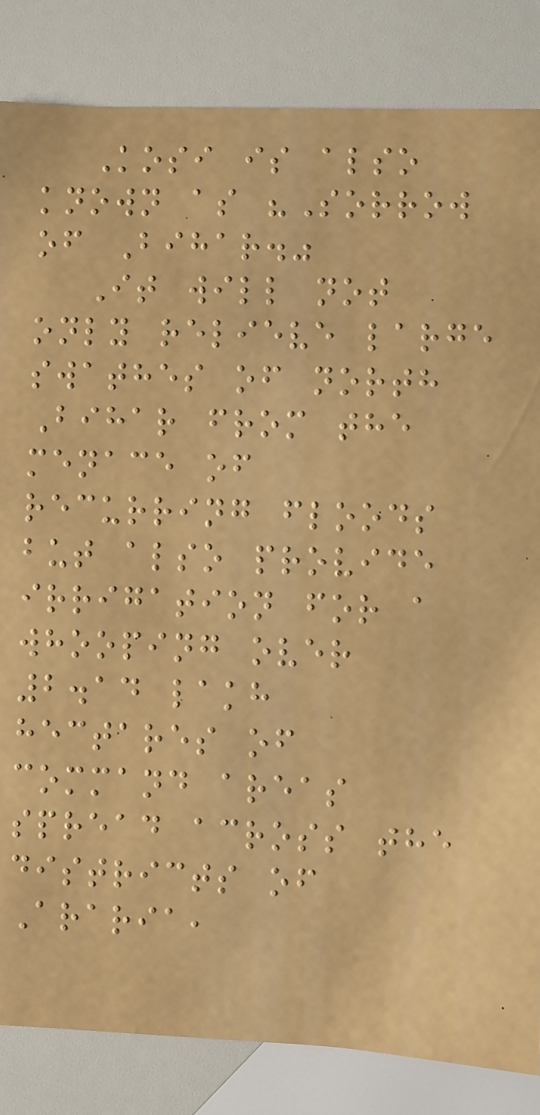Kosi is also
known as "Sorrow
of Bihar."
It will not
only relieve large
swathes of north
Bihar from the
menace of
recurring floods
but also provide
irrigation for a
whooping over
2.14 lakh
hectares of
command areas
spread across the
districts of
Araria,
